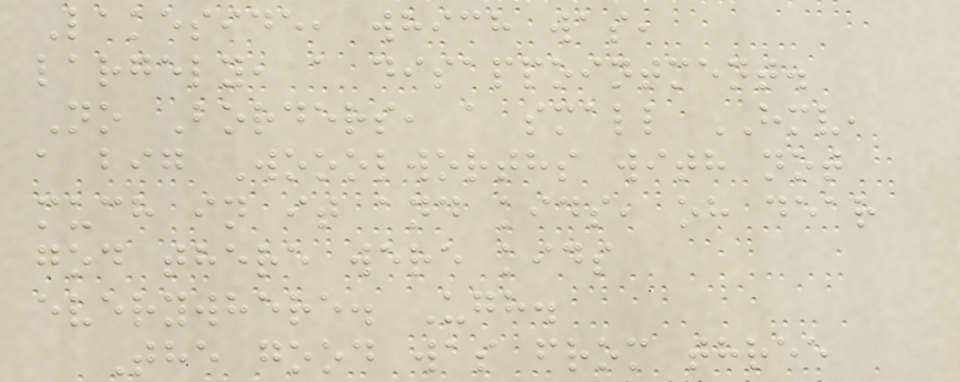Lakeside, which was,
largely, a disappointment.
No Borders, a small HMV,
a big Wooolworths with not
much in it and kids, oh dear
god there were kids
everywhere. Ugh.
The good was from three
